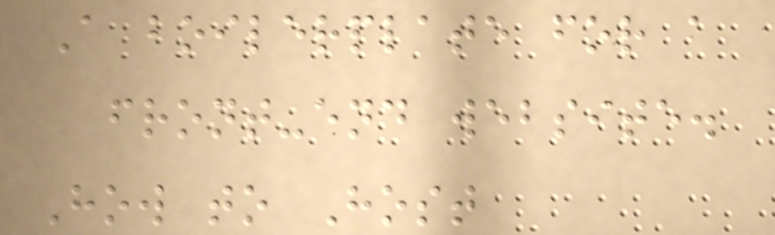A boilerplate for a
front-end website.
How to Host
